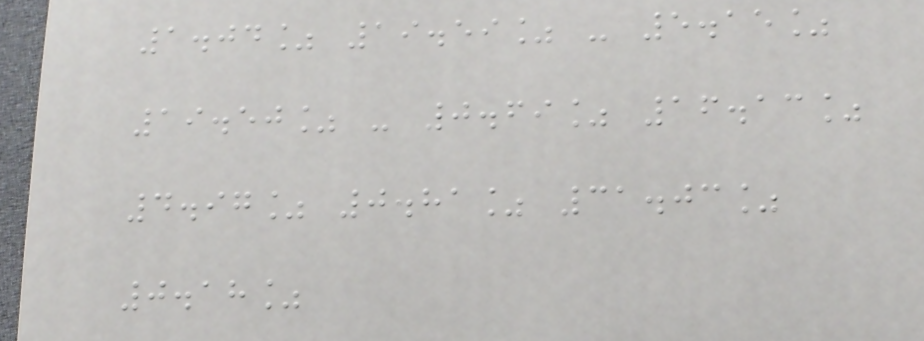1.04% 19.59% - 5.15%
19.50% - 0.69% 16.13%
4.97% 0.81% 31.03%
0.18%
